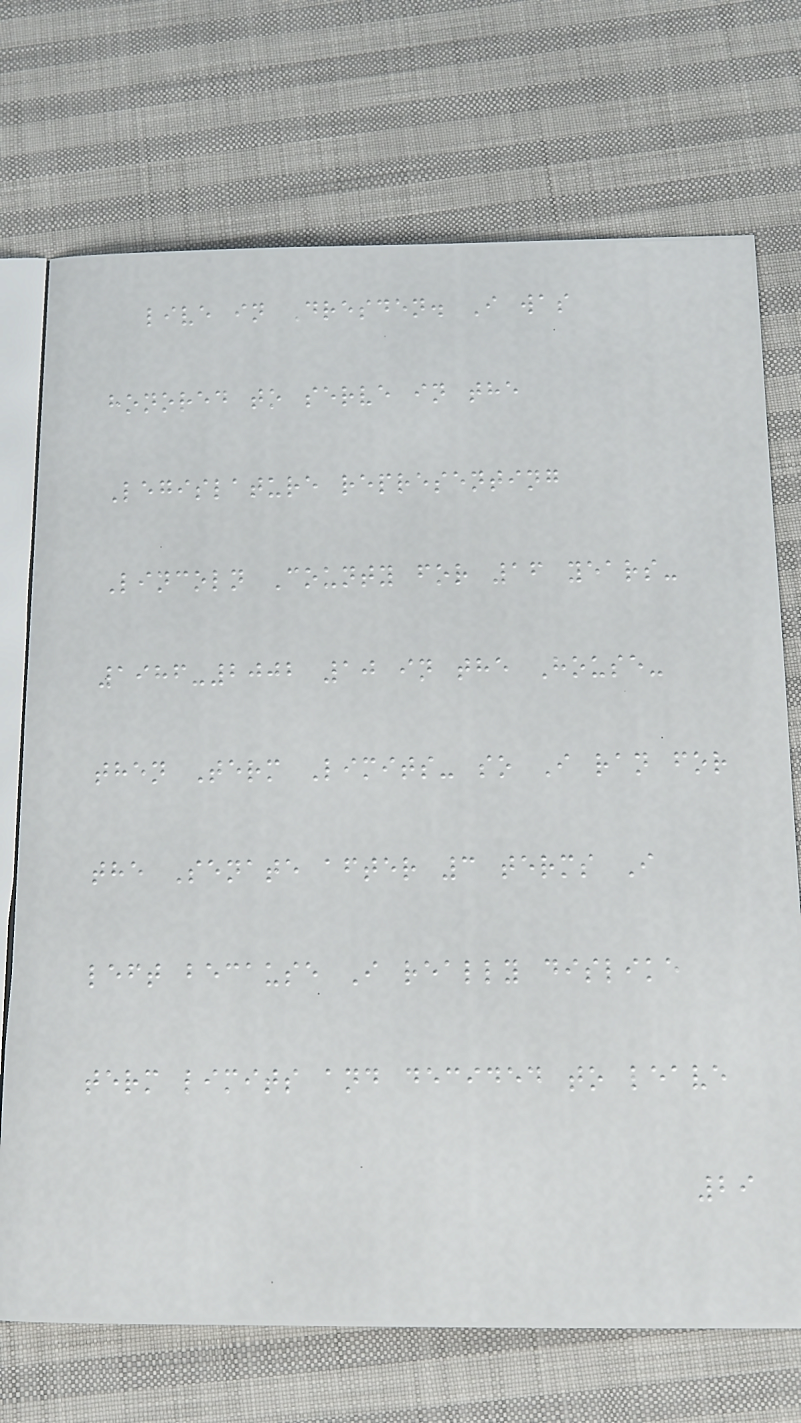live in Dresden. I was
honored to serve in the
Legislature representing
Lincoln County for 16 years-
1986-2002 10 in the House-
then Term Limits- so I ran for
the Senate after 3 terms I
left because I really dislike
term limits and decided to leave
29
